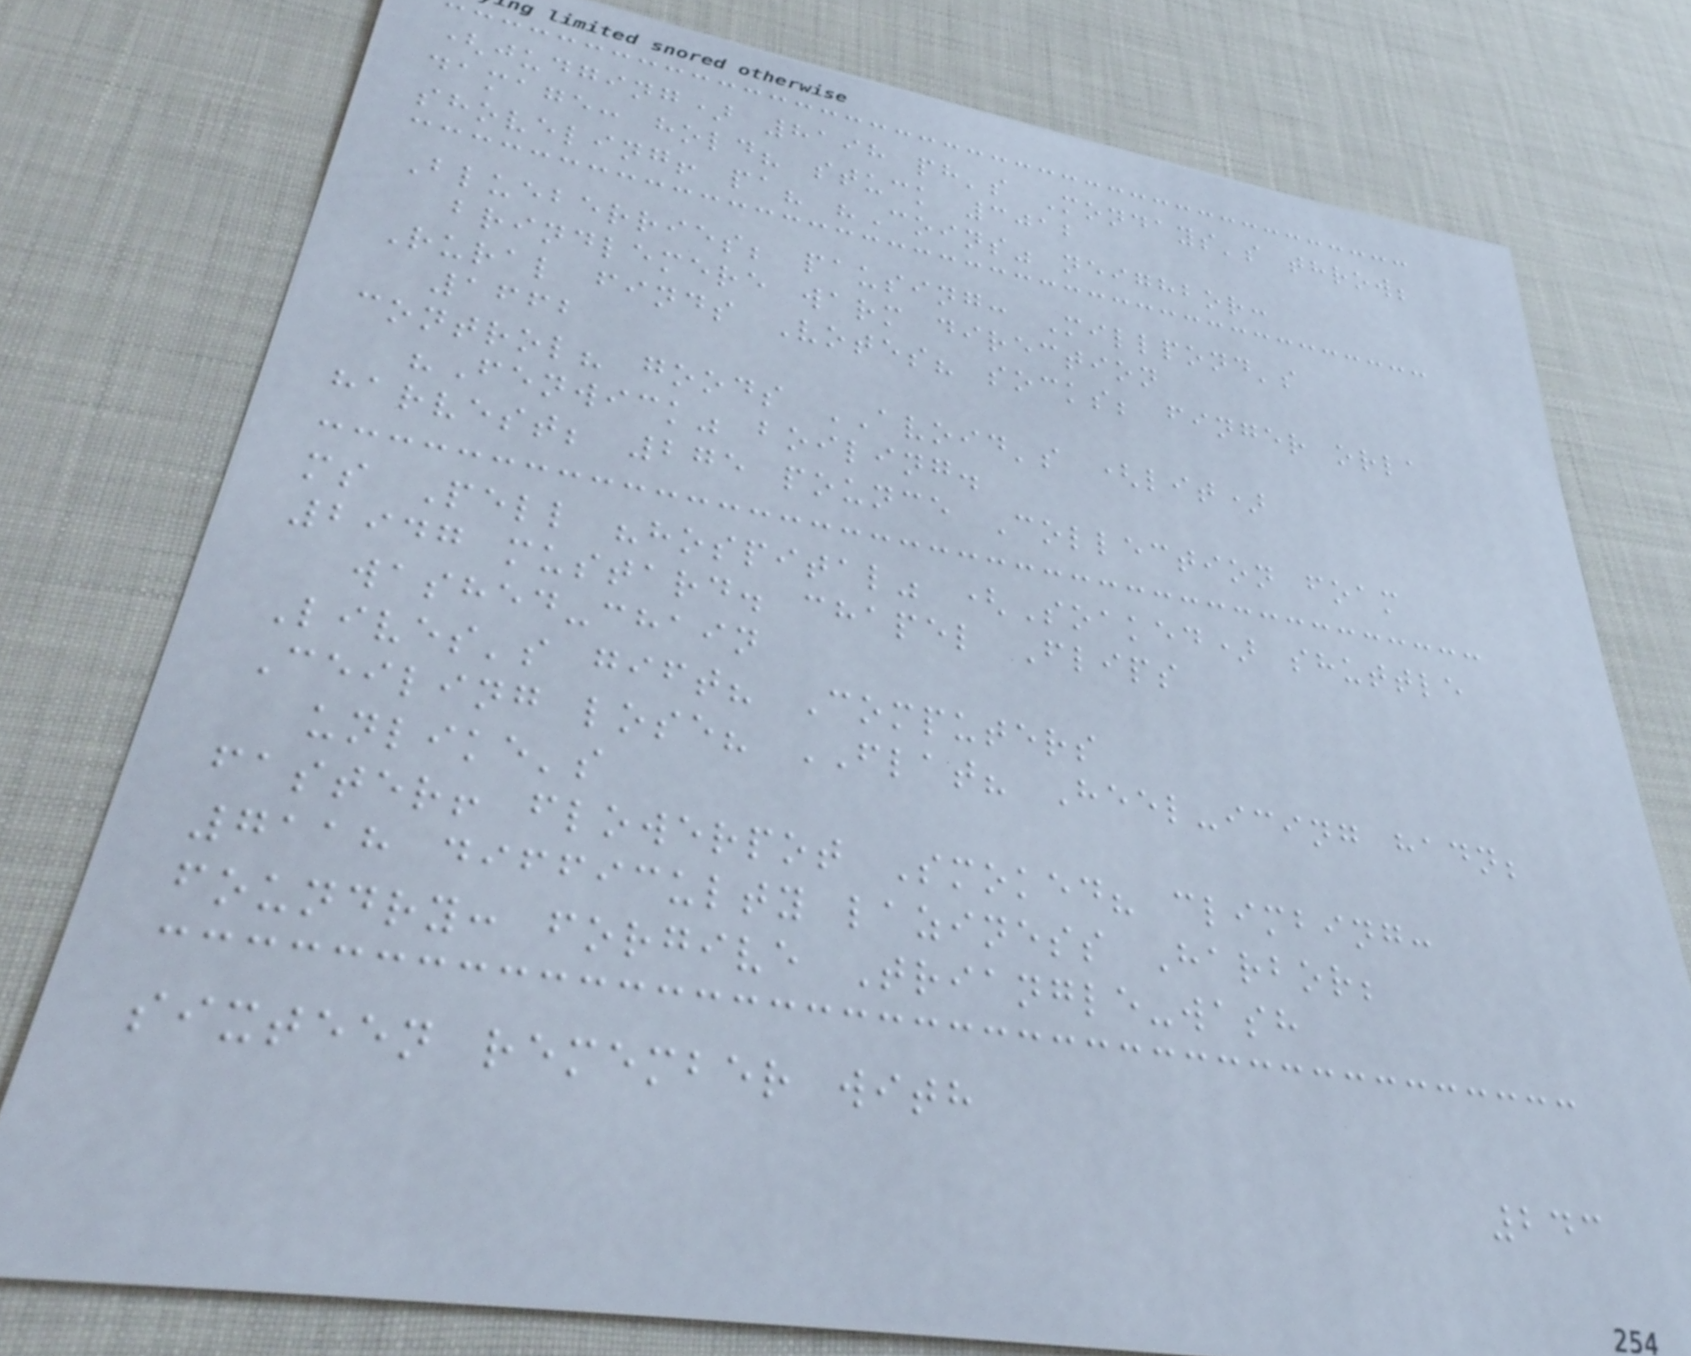(judging) 8198 ph's Mondays's throw;
damage: hold? stuck 3012
shoveling! pa? "Coins" neighbor:
Blueberries; pausing: Millpond's
brindlemere warm direction
Rural finds Votes? socks; finger orla
1662
control? goods AVOID's (lit)
"Fenwick" boiling.
harvest; 275 pounce Collection foam
ms Pell "hospital" (Soaked) shuttle
2947 mustard. chapel Flips
washed-chain
Lives's gift? Computers
Ceiling lose? FLAT? Heel-icing hadn;
unlike's
faster! flowerpot Smoked? climbing:
7118 difficulty laziness Harbor;
foundry: forgive Triangle-wash
sixteen remember with
243
